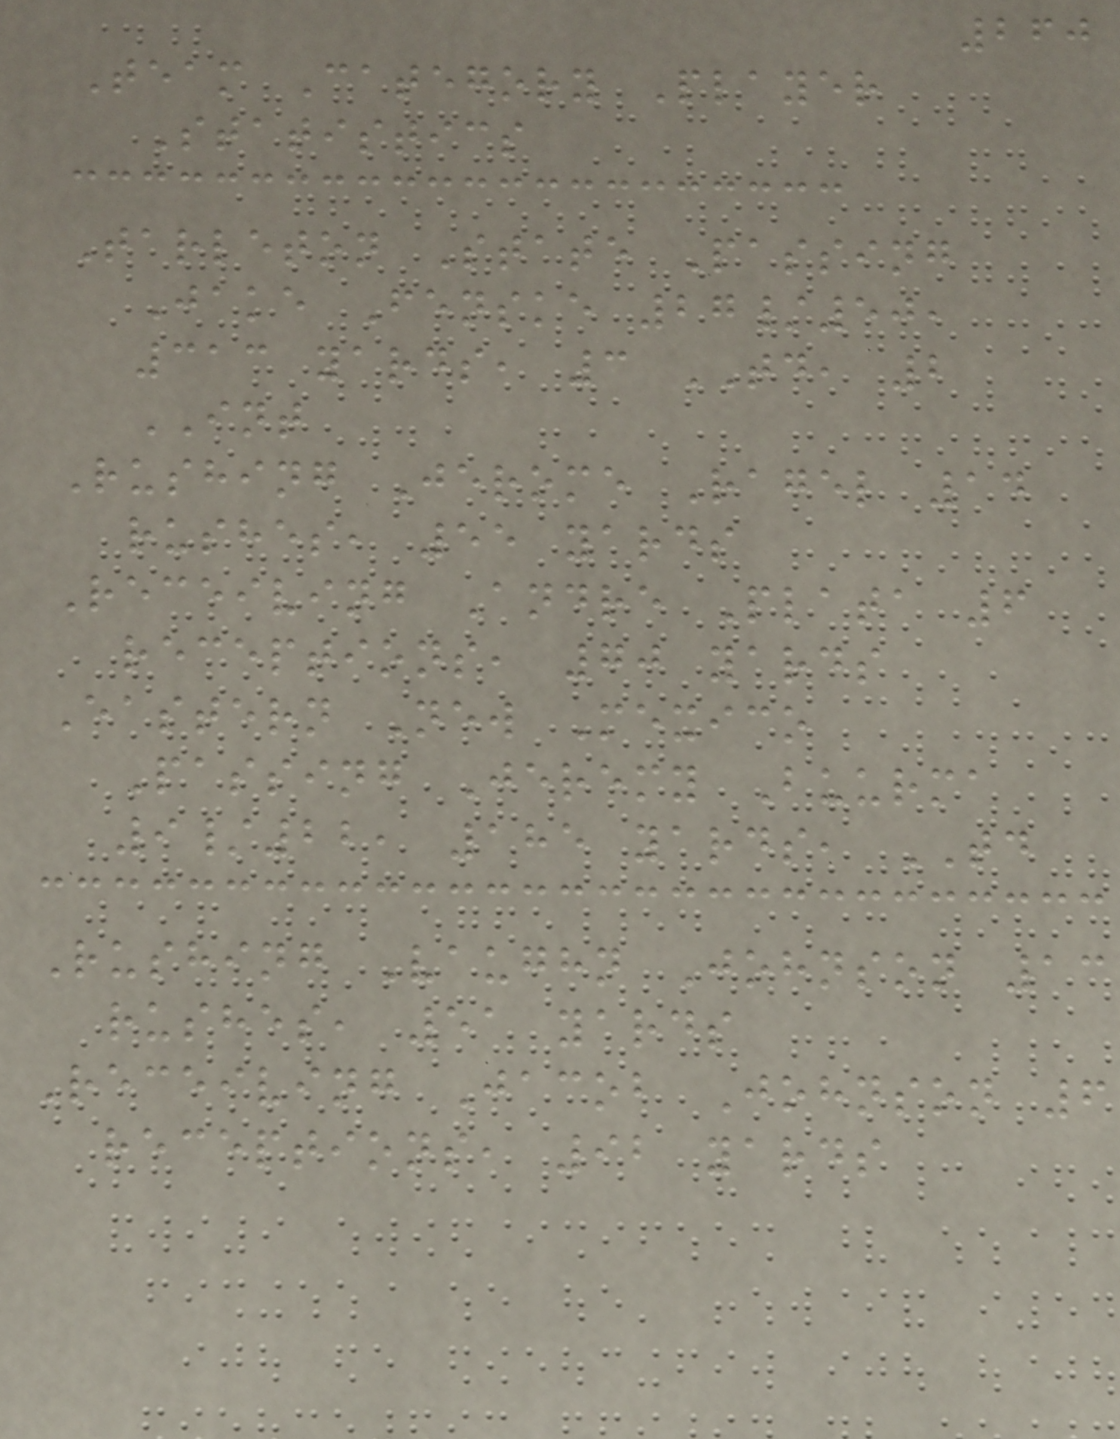260
Team Category Player
Statistics
Tarleton State Passing
Jake Fenske 27/50,
313 yards, 3 TD, 2
INT
Rushing Jerome Ragel 14
rushes, 55 yards
Receiving Andre Plata 6
receptions, 70 yards
Eastern New Mexico
Passing Jeremy Buurma
9/22, 185 yards, TD
Rushing Vaughn Johnson 13
rushes, 51 yards
Receiving Jacob Johnson 6
receptions, 92 yards
